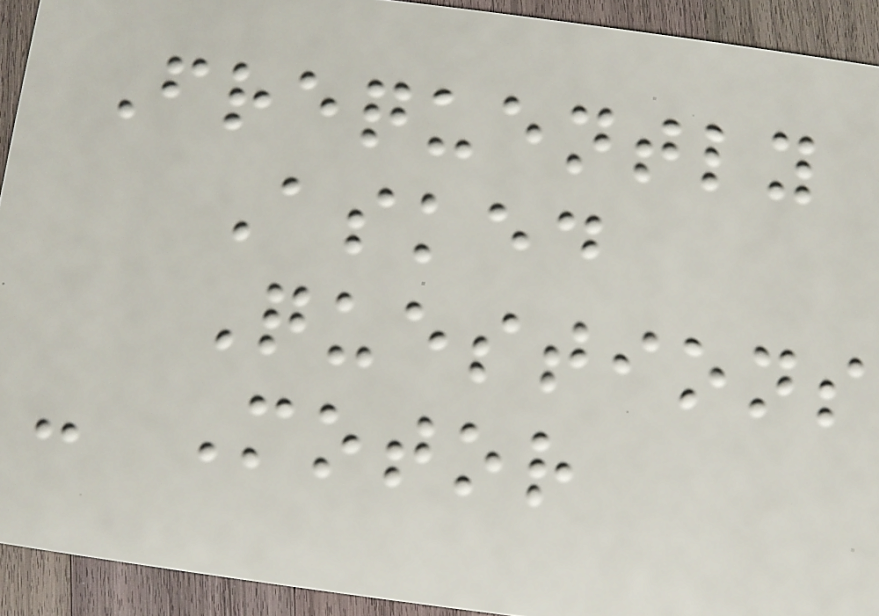Frequently
Asked
Questions
- Motor
